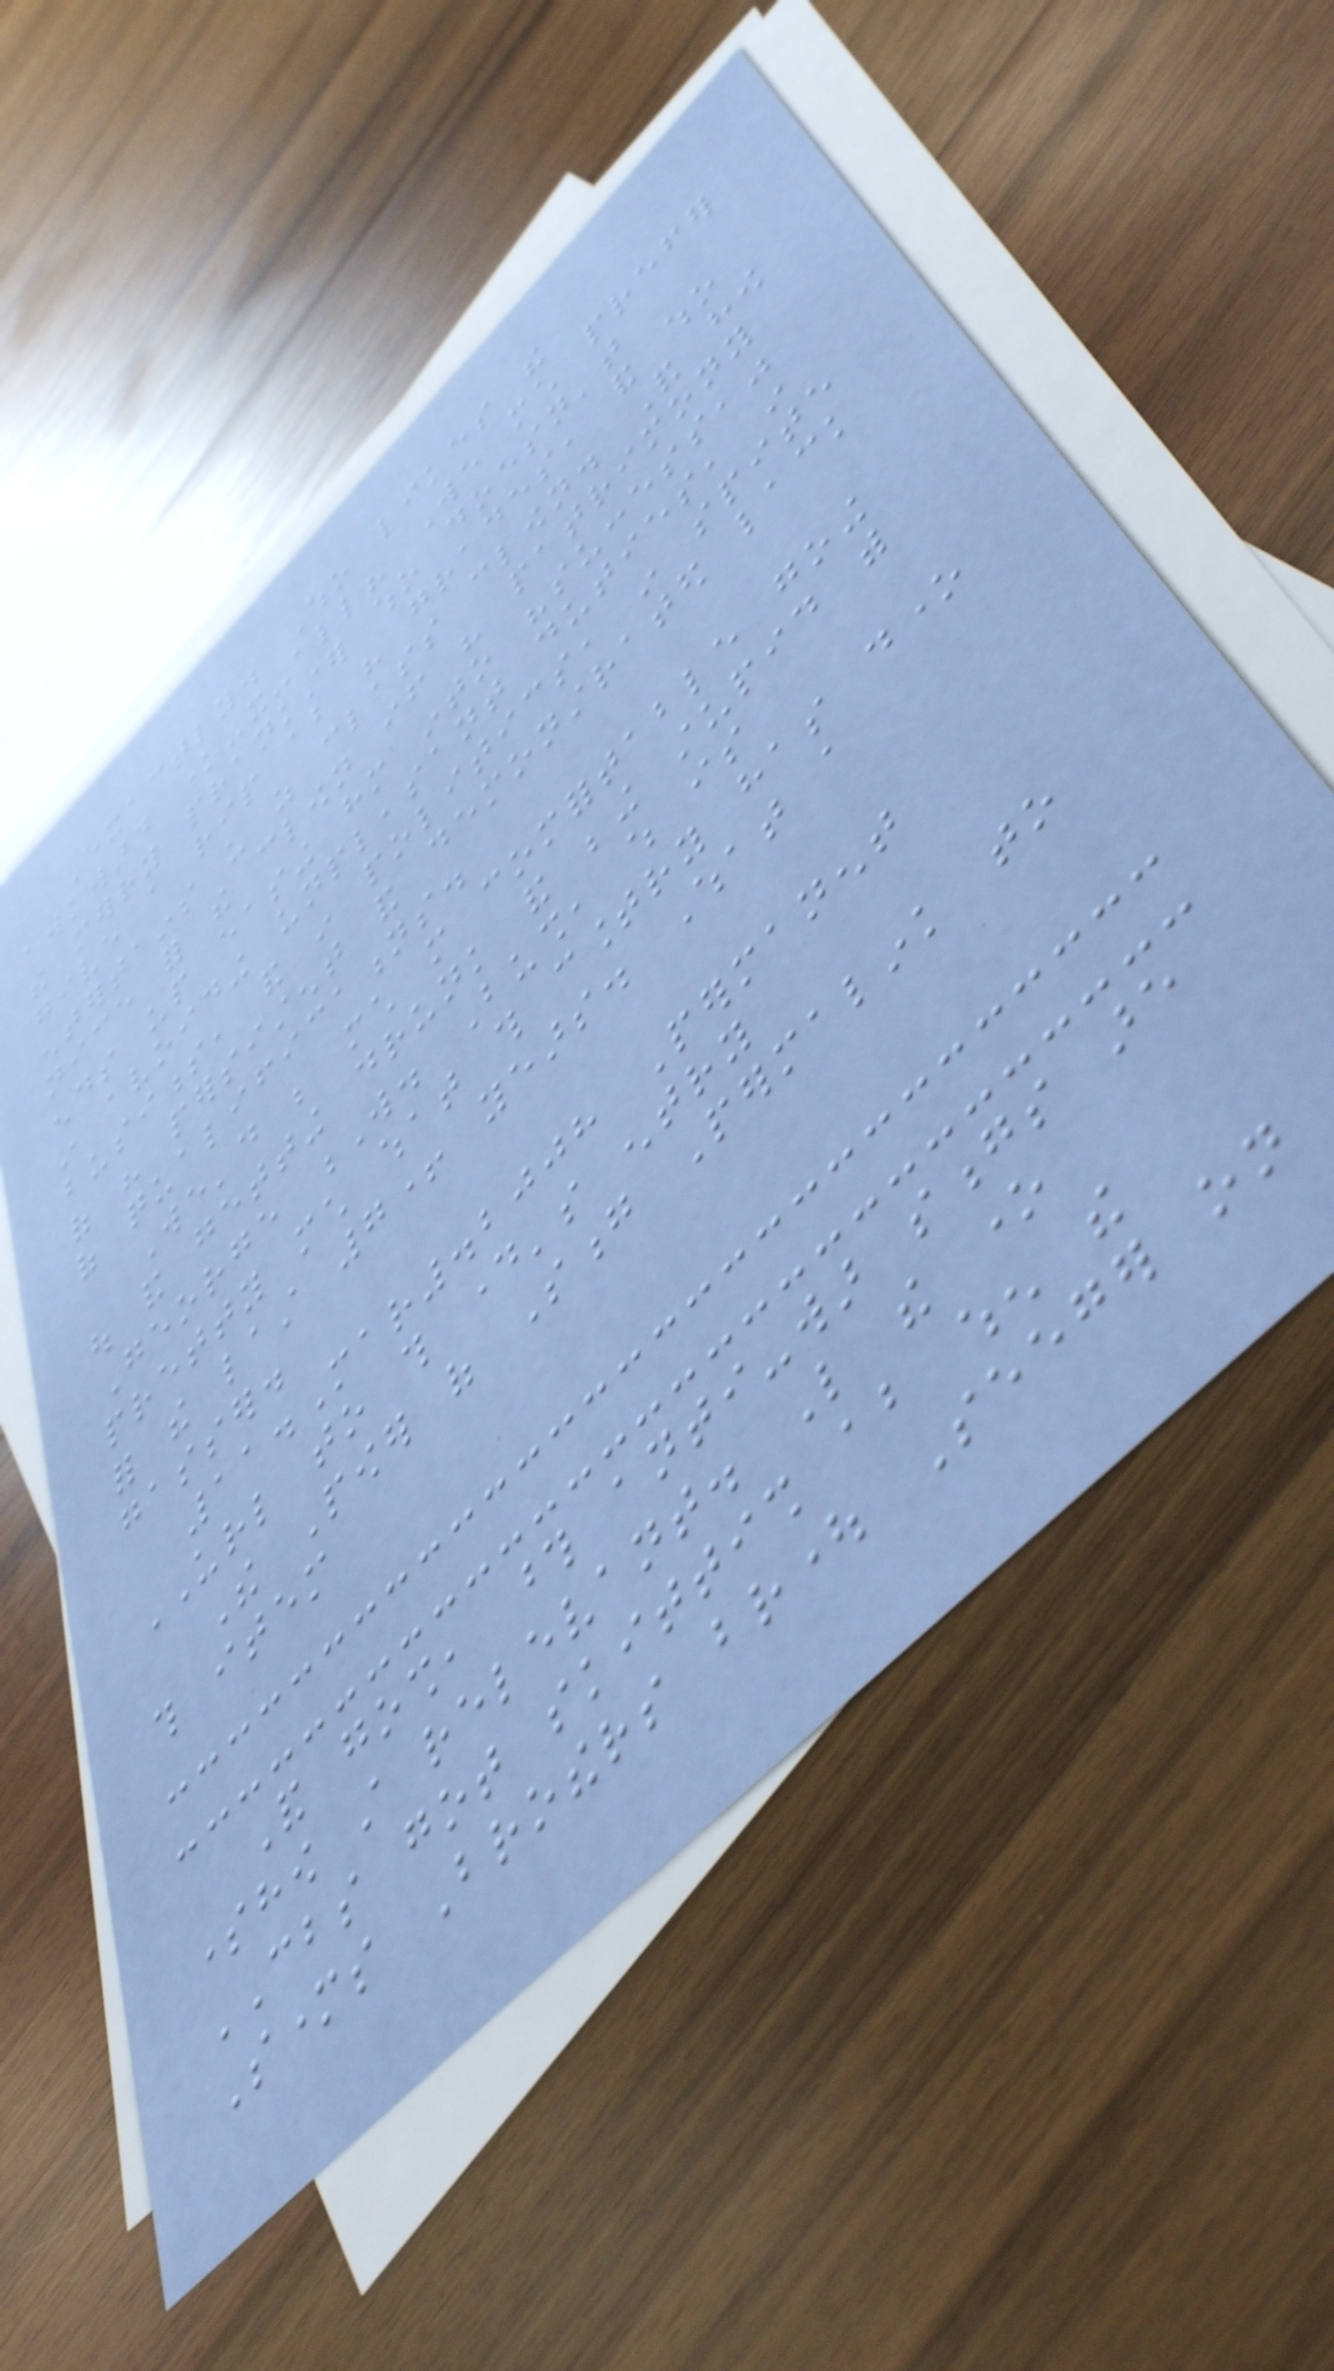Exactly. Who likes the
awkward know-it-all? We much prefer
the merry prankster who doesn't
give a rip about his grades, and who
entertains us as class clown. And how
nice for the clown if his patrimony
ends up easing him into "success,"
in avoiding unpleasant duties, in
business, and in politics, in spite
of his persistent and demonstrated lack
of qualifications.
We'd be much more comfortable going
out and getting drunk and being stupid with
George W. Bush, which is
pretty much what this country has done
for the last 7+ years. What a
gasser.
11.Mar.2008 Permanent
URL to this day's entry
The Power of Song Permalink to
this item
And gosh, those anti-war songs are
somehow still relevant. Like the one
CBS got skittish about when the
Smothers Brothers brought Seeger on
